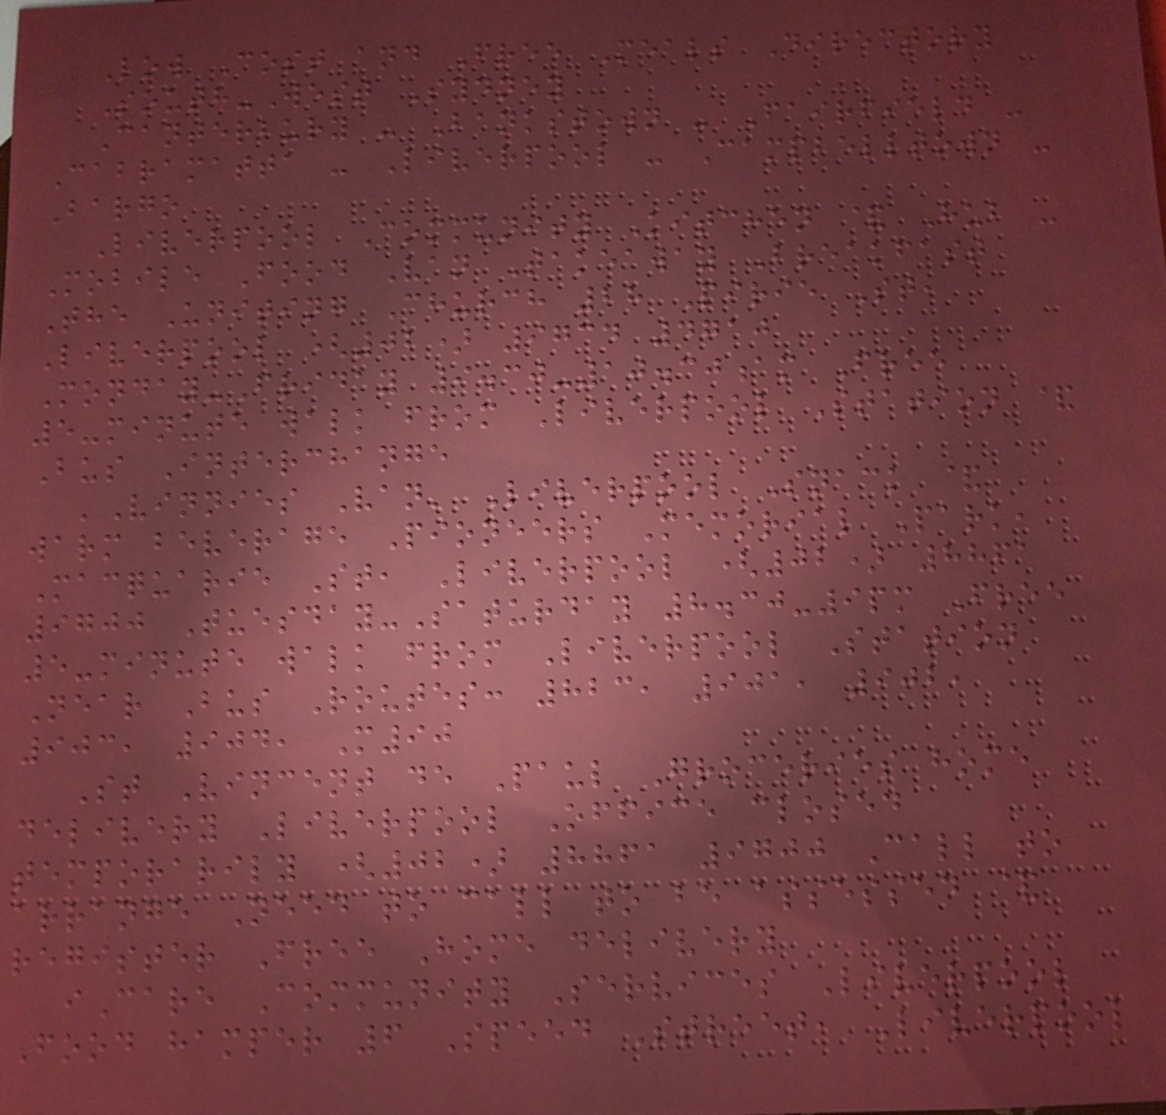Low Cost and Free Meals Directory
South-West Sydney
Canterbury - Bankstown - Fairfield -
Cabramatta - Liverpool - Campbelltown -
Bargo
Liverpool Community Kitchen & Hub -
Mobile Food Van Takeaway Breakfast
The Uniting Church 28 Pirie St,
Liverpool (02) 9734 4710
Monday-Friday 9.30-10.30am Free
5-minute walk from Liverpool Station &
Bus Interchange
'Vinnies Van' Liverpool Snack &
warm beverage Pioneers Memorial Park,
Macquarie St, Liverpool (02) 8861
9700 Tuesday-Saturday 8.30-9pm Free
5-minute walk from Liverpool Station
Near Bus Routes: 823, 901, 902,
903, 904, M90
St Vincent de Paul Groceries home
delivery Liverpool Office closed
temporarily (02) 8861 9700 Call to
arrange Need to call to be assessed &
register Free Home delivery
iCare Community Services Liverpool
Food hamper 6 Speed Street, Liverpool
